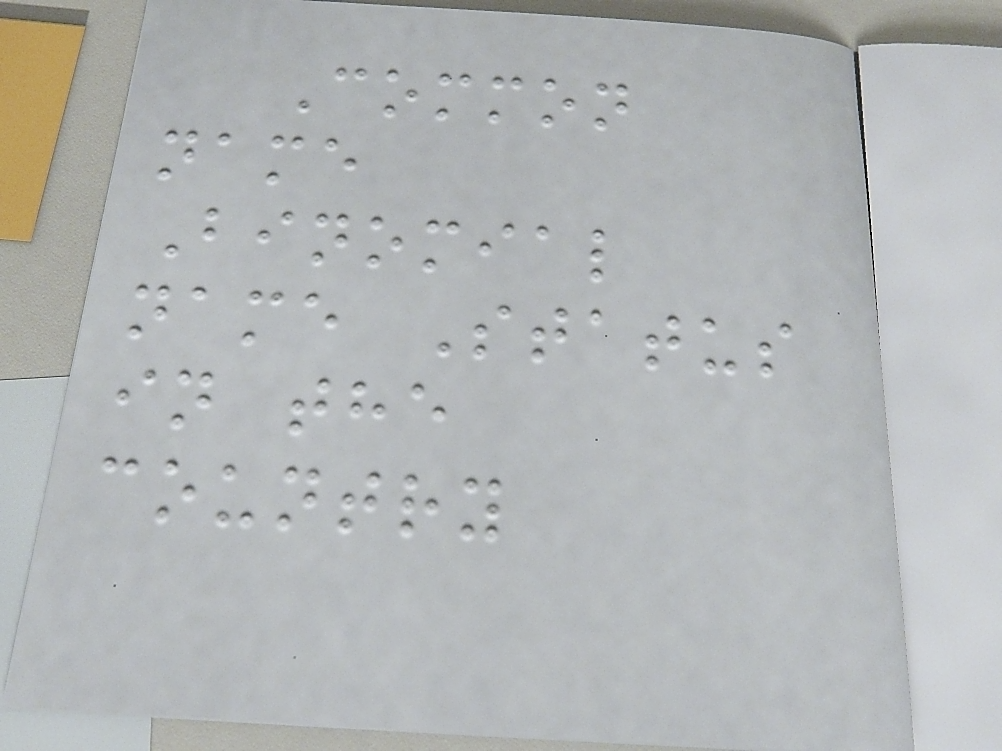Common
name
Binomial
name Status
in the
country
